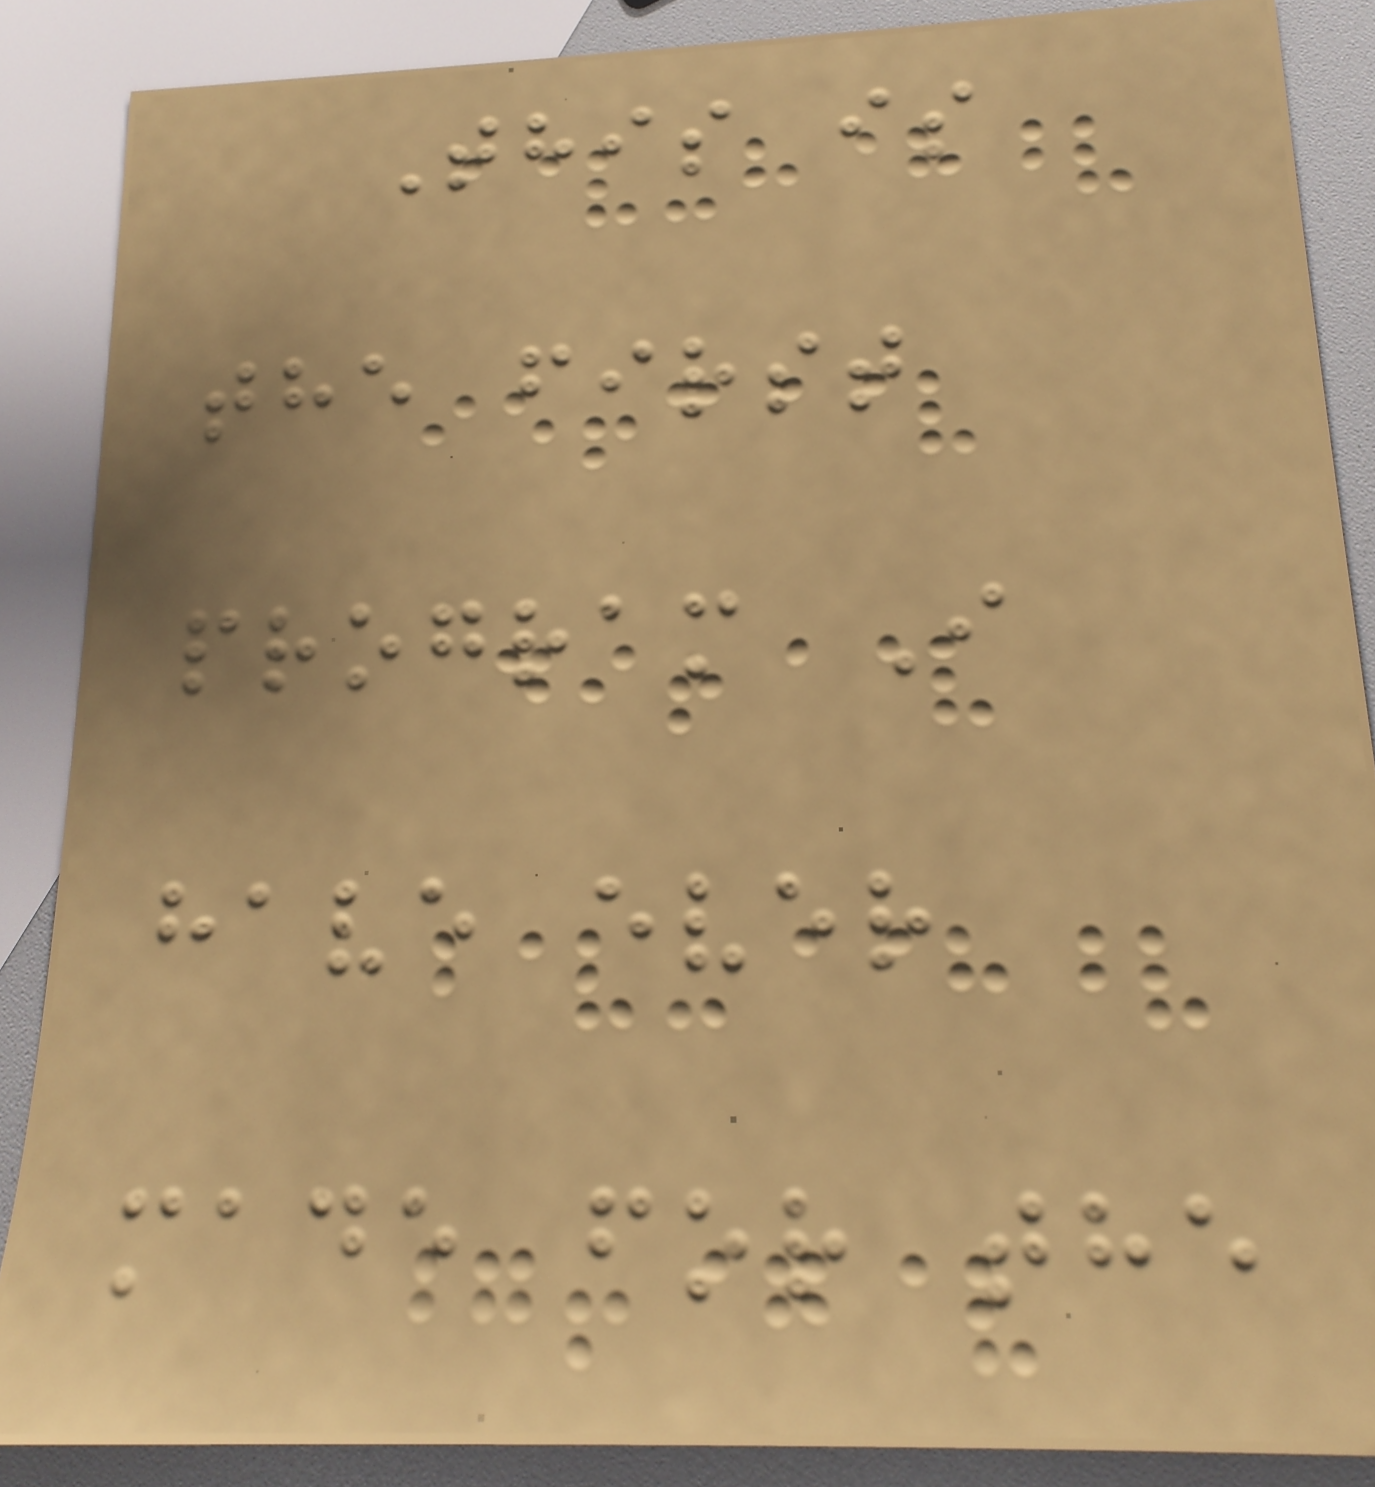This is
the first
program I
have ever
made for the
